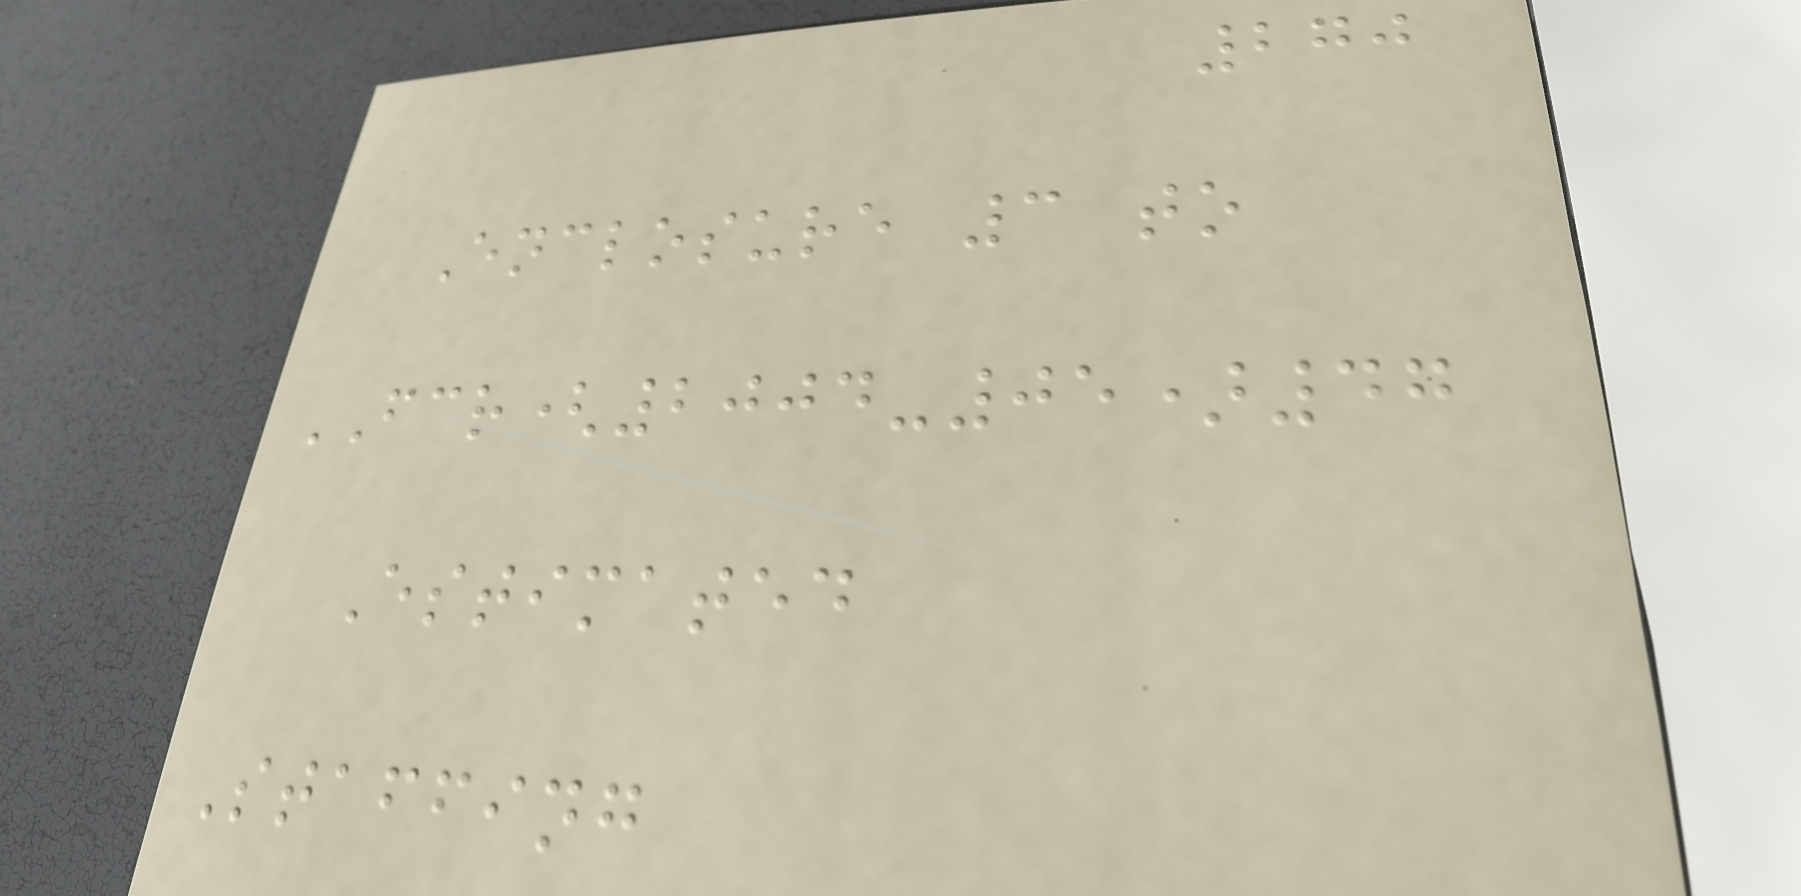270
Enclosure 3 to
FCR(2004-05)47
Estimated
Staffing
